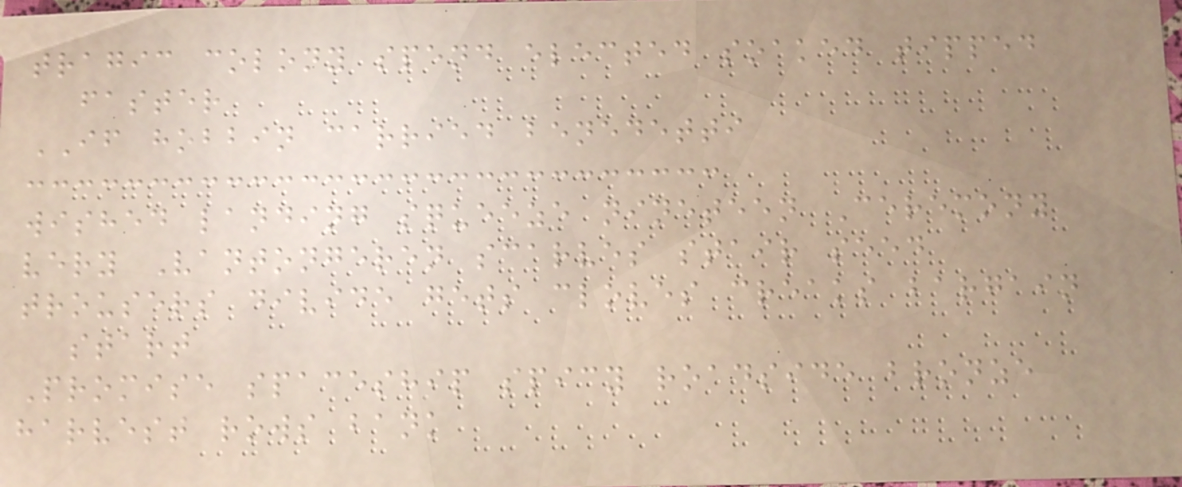tragic colony spend elected soaked tipped
faster
IF hobbin carried benedetti
wished landing squeeze nineteen Ceremony
very Vantongeren scarves stair seed
trousers divide gets cloves creaks bargain
start
Promise spaceship spicy roadside bronze
harvest rows bank
